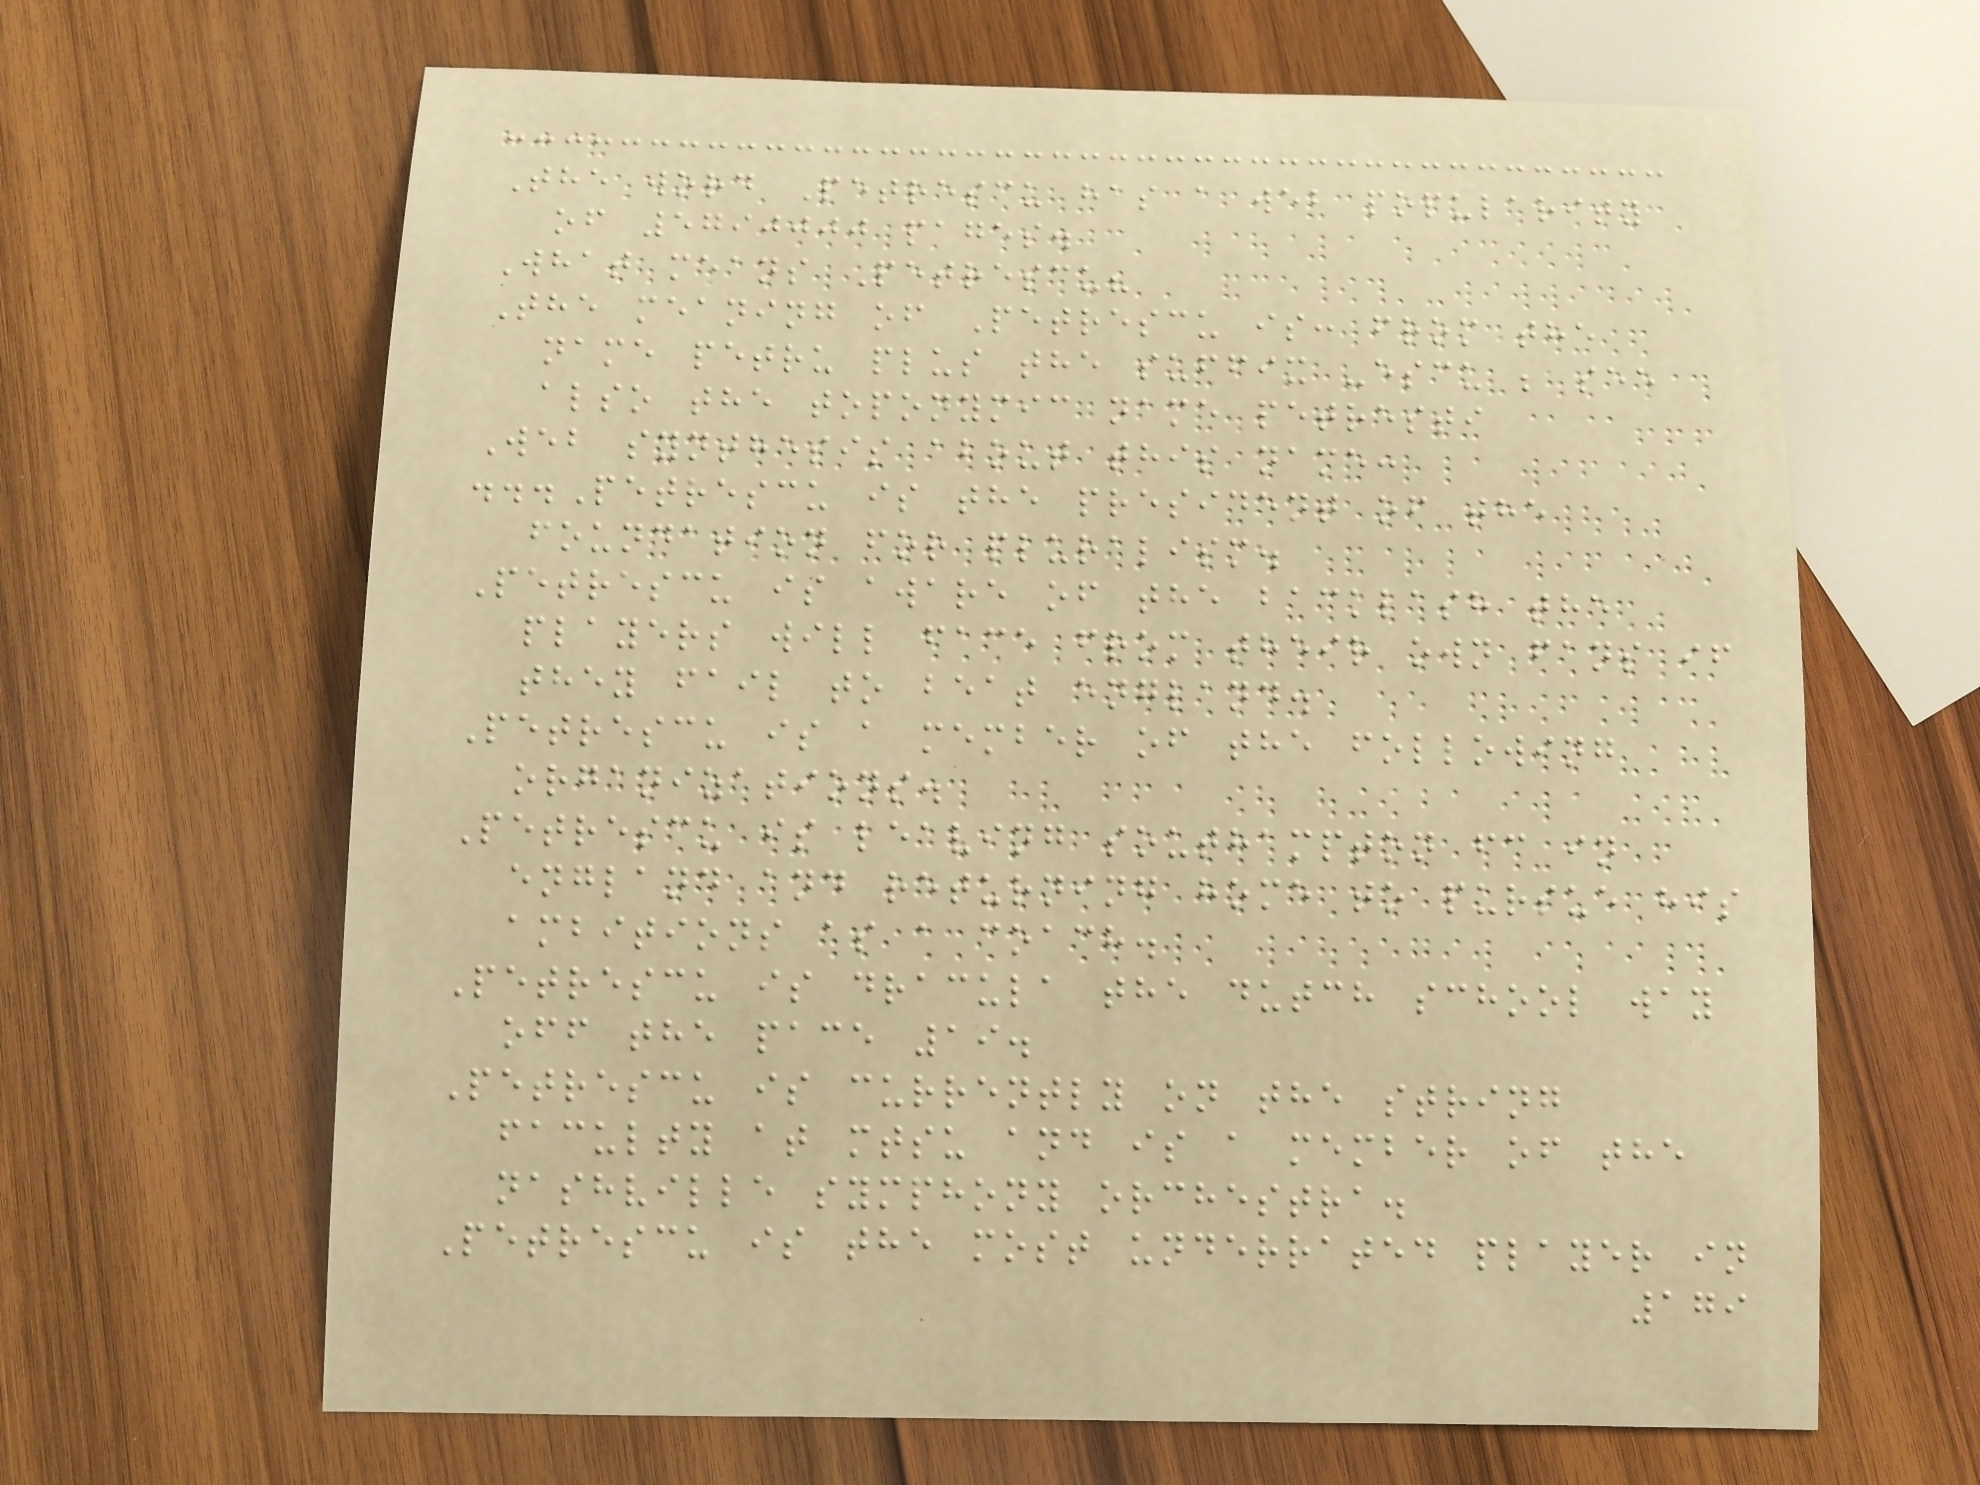The word Petrescu has a web popularity
of 5790000 pages.
What means Petrescu?
The meaning of Petrescu is: from the
name petru plus the suffix -escu ; see
also the toponymic name petresti
Web synthesis about this name:
...Petrescu is the president of the
foundation for pluralism.
Petrescu is aware of the backlash the
players will face from their own fans if
they fail to beat england.
Petrescu is a member of the following
organizations.
Petrescu is leaving southampton fc in
england and returning home to pursue his
ambitions as a coach.
Petrescu is dracula the dutch school way
off the pace 19.
Petrescu is currently on the string
faculty at mtsu and is a member of the
nashville symphony orchestra.
Petrescu is the most underrated player in
179
